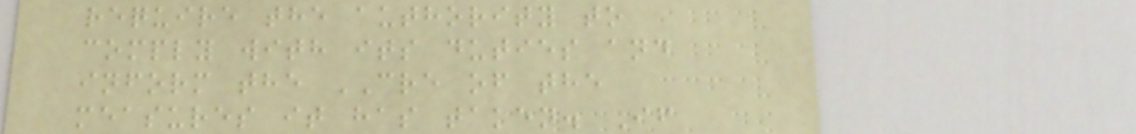require the authority to
comply with its duties and
inform the CRE of the
measures it has taken. If
